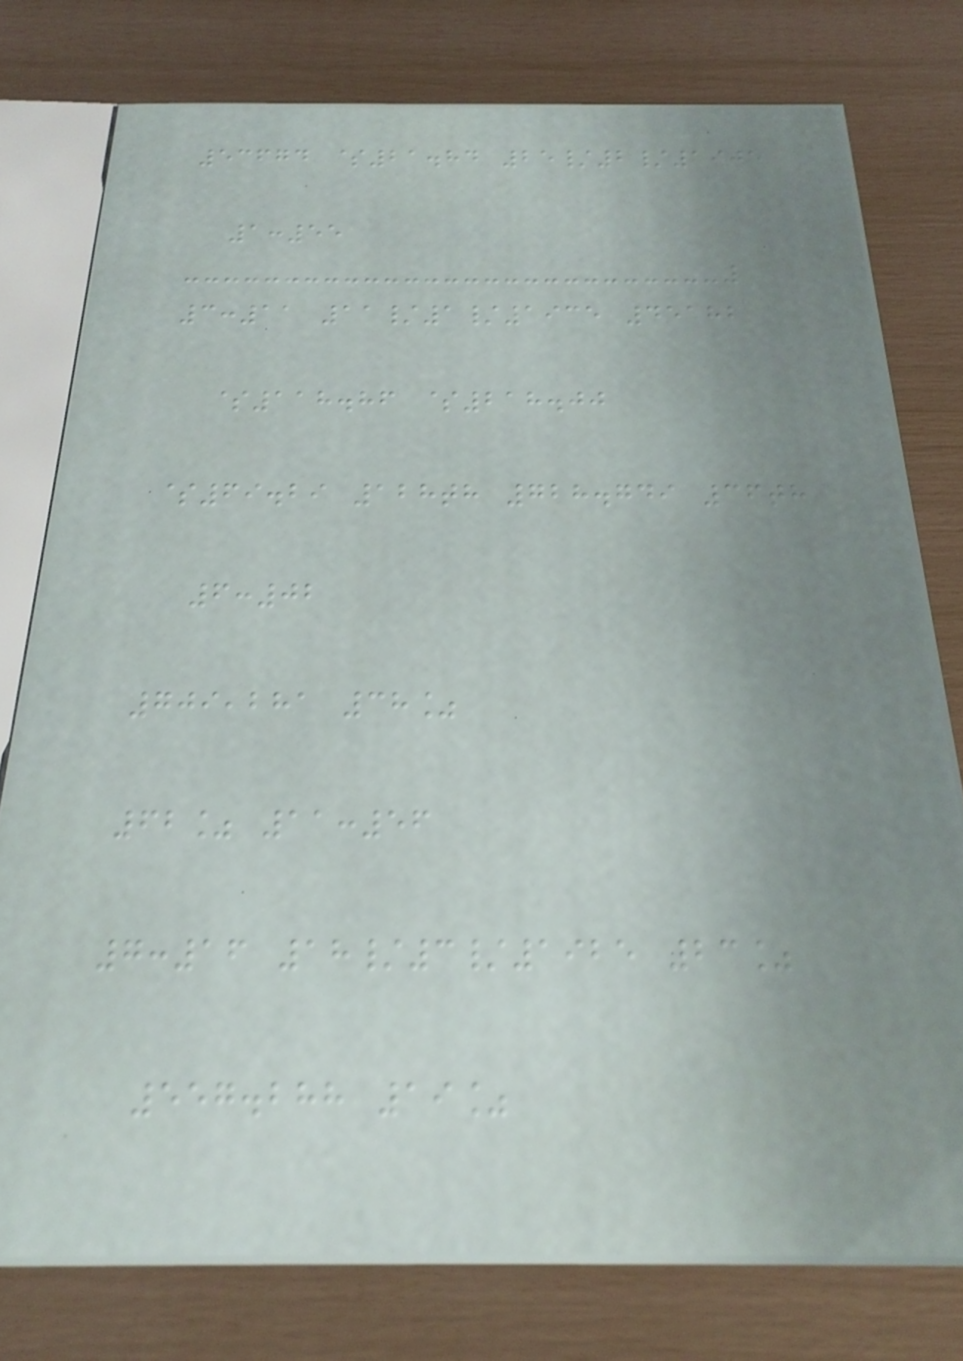53674 $21.84 25/2/1905
1:55
3:11 11/1/1935 45182
$118.86 $218.00
$69.29 128th 728.749 36th
6:02
709,281 38%
62% 11:56
7:16 18/3/1925 23%
557.288 19%
